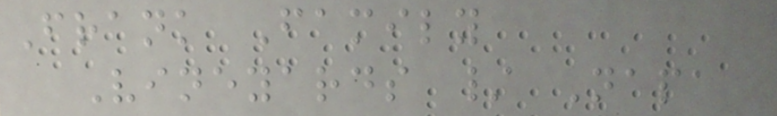Frank Family
Vineyards / Napa
